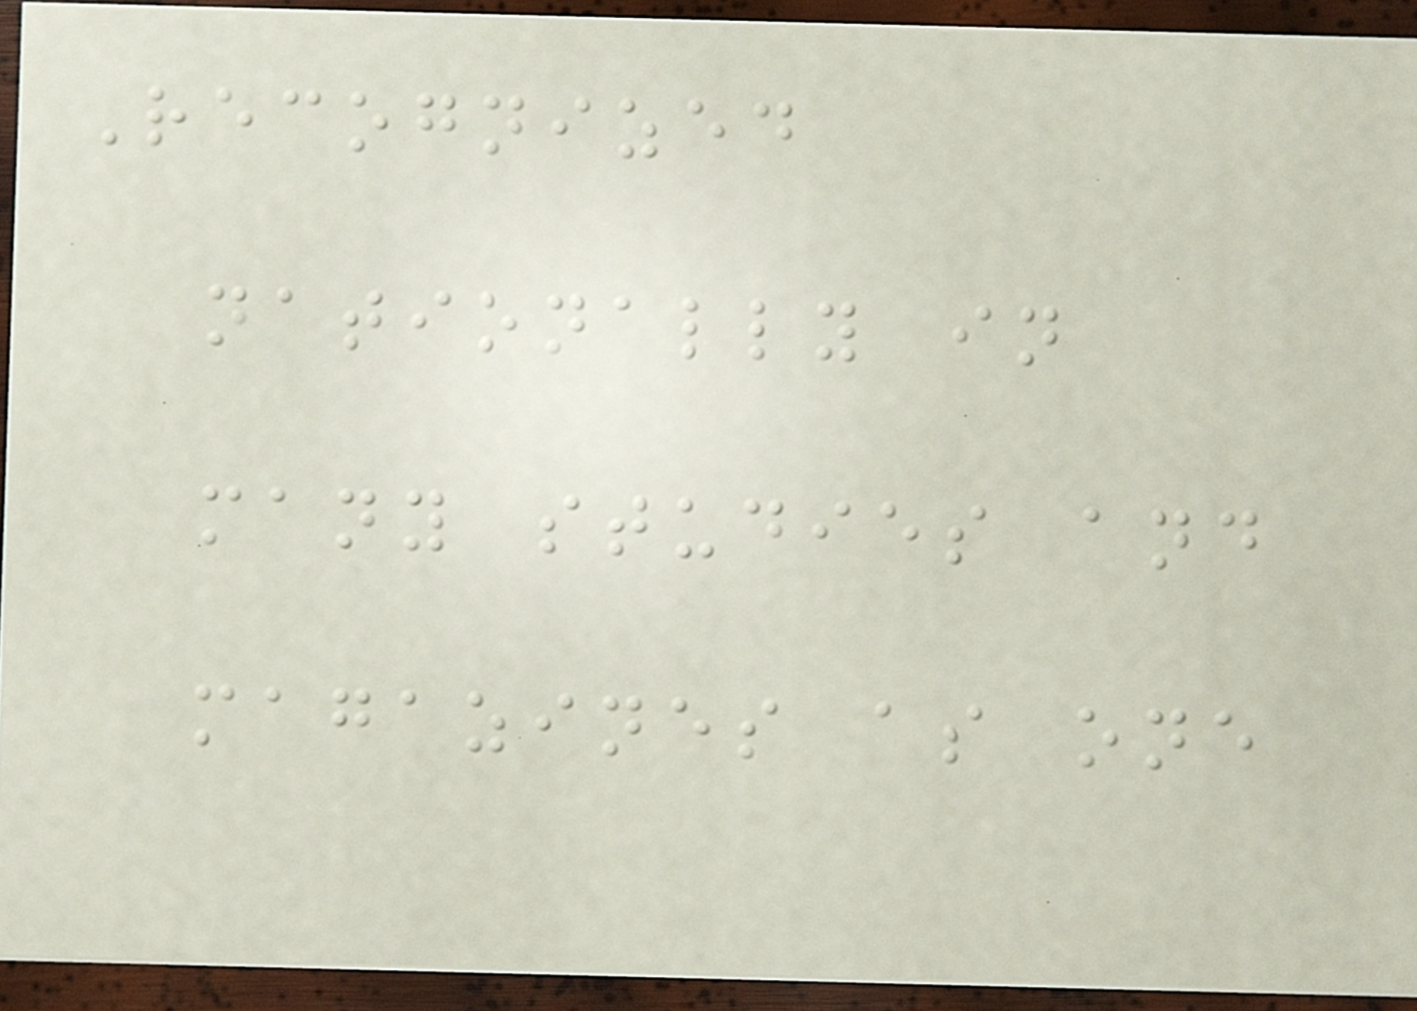Recognized
nationally in
many studies and
magazines as one
